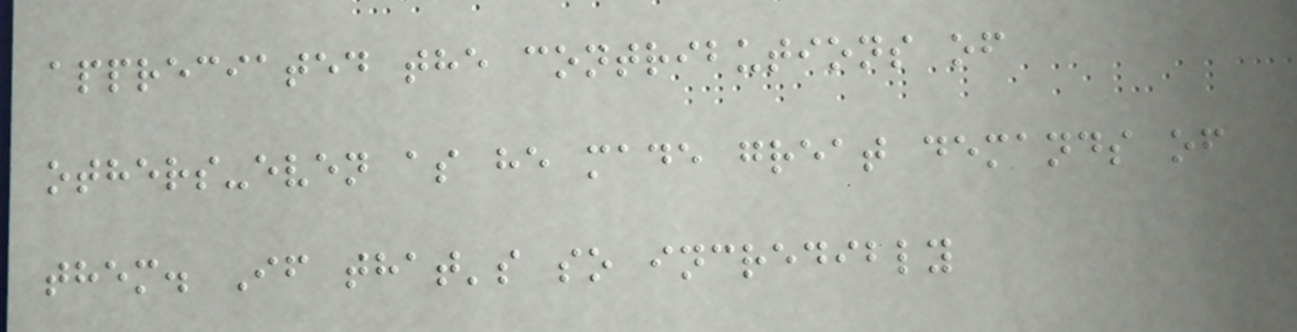appreciated the contributions of
others-even as he made great demands of
them. If that's so incredibly
